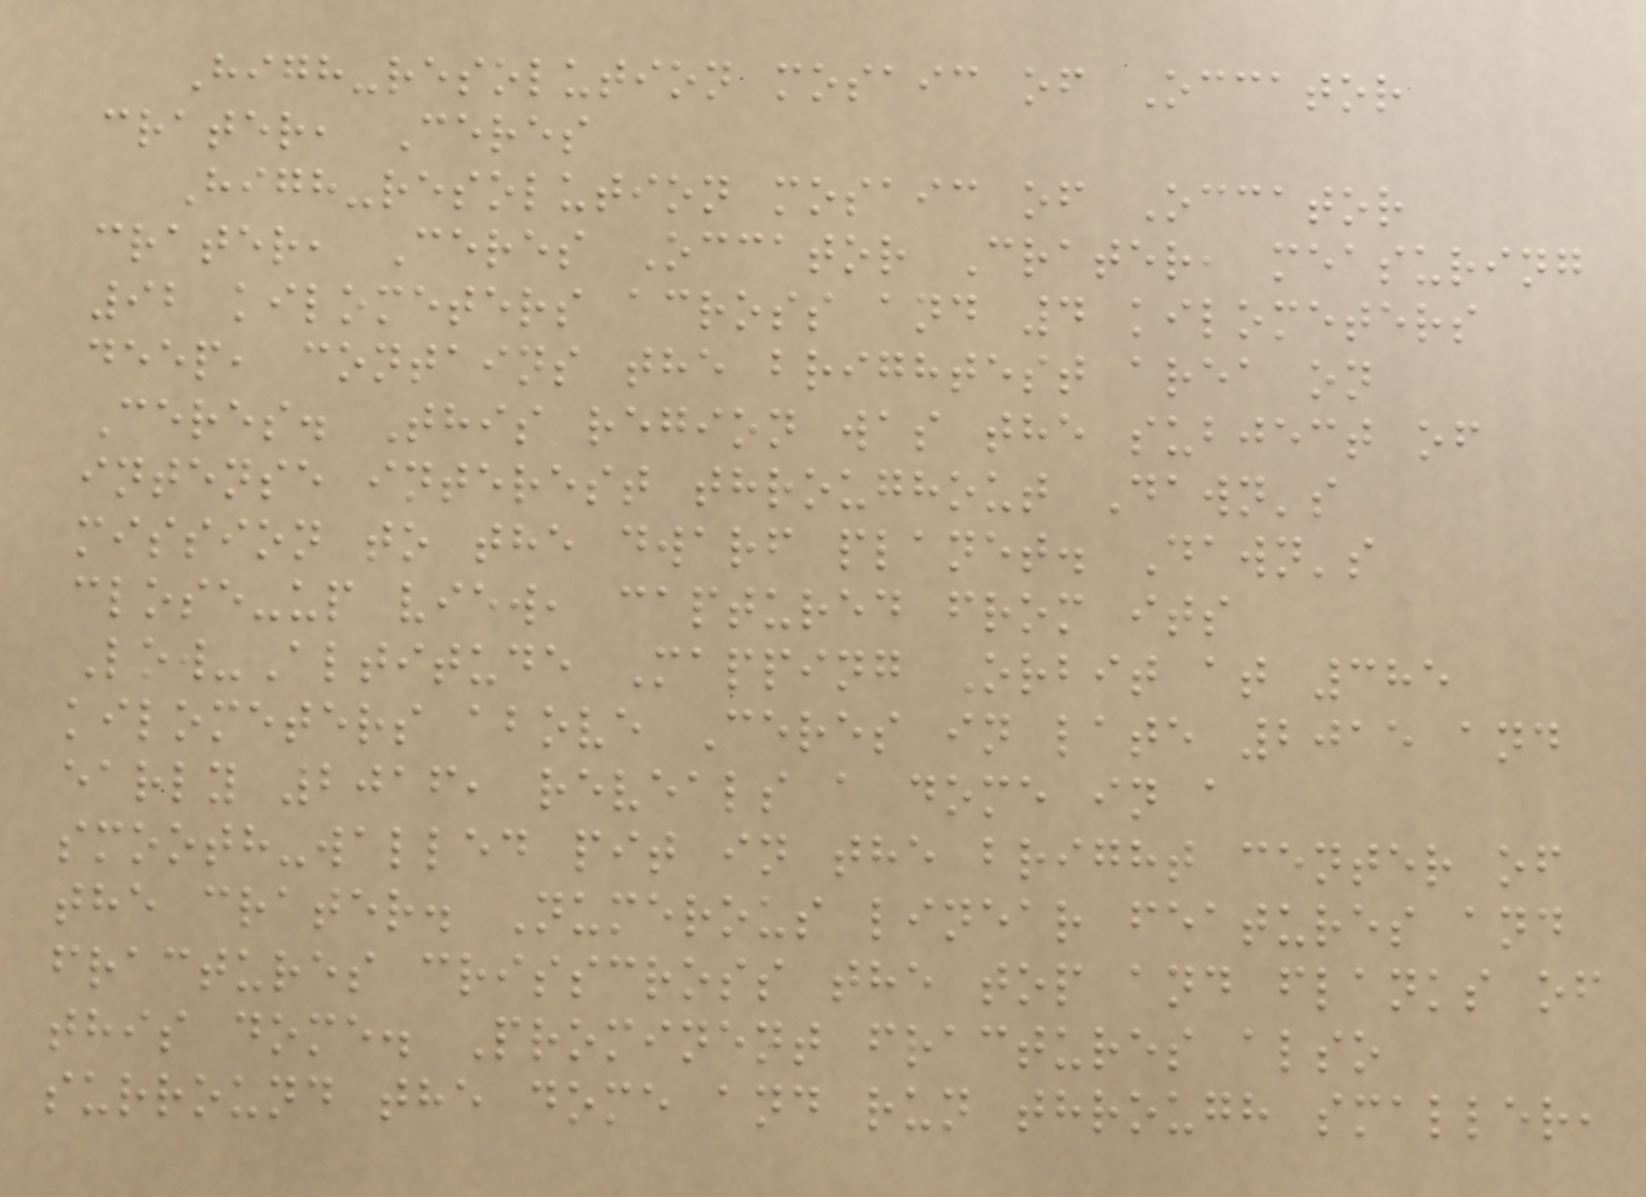High-resolution mosaic of Occator
crater, Ceres
High-resolution mosaic of Occator
crater, Ceres Occator Crater, measuring
92 kilometers across and 4 kilometers
deep, contains the brightest area on
Ceres. This region was the subject of
intense interest throughout Dawn's
mission to the dwarf planet. Dawn's
close-up view, captured from its
Low-Altitude Mapping Orbit at 385
kilometers above Ceres in late 2015 and
early 2016, reveals a dome in a
smooth-walled pit in the bright center of
the crater. Numerous linear features and
fractures crisscross the top and flanks of
this dome. Prominent fractures also
surround the dome and run through smaller,
